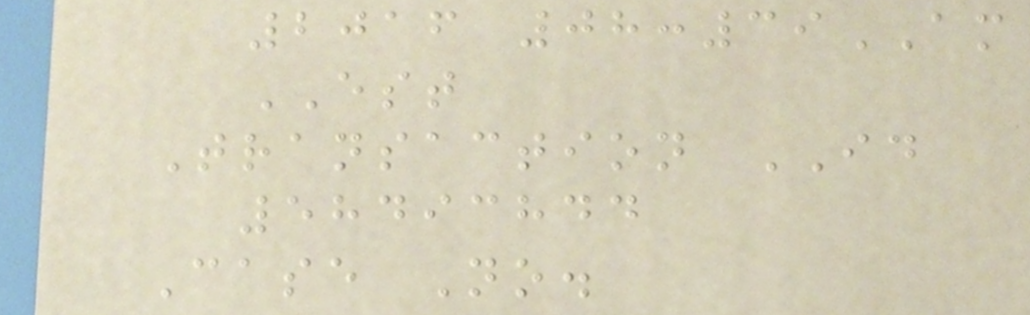2016 08:39AM
EST
Transaction ID
58493844
Case No.
